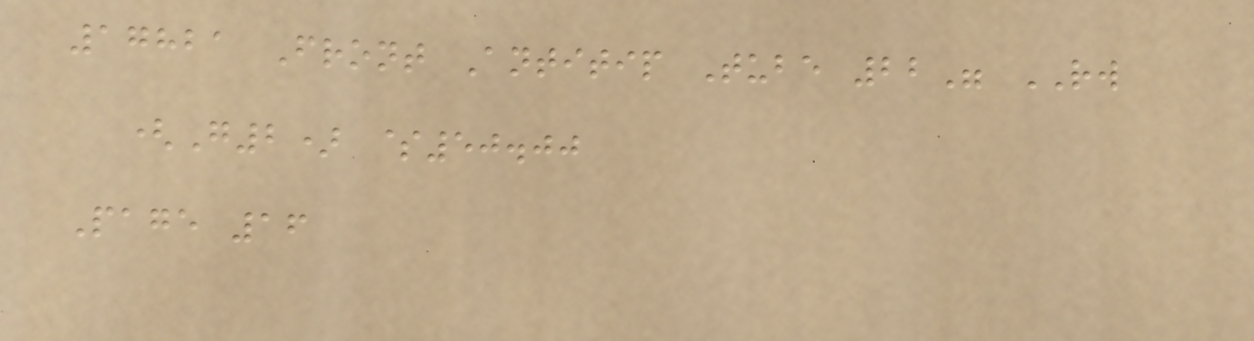17821 Front Antitip Tube 22" RW
(G2) $50.00
Page 16
